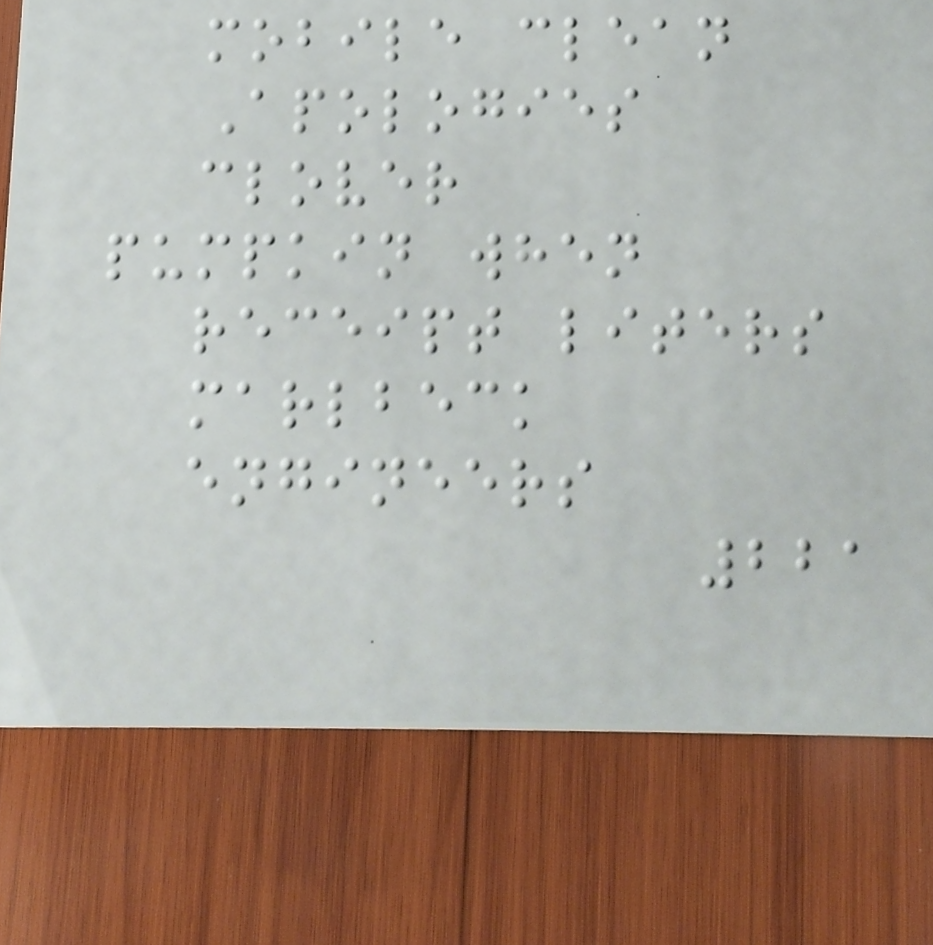mobile clean
Apologies
clover
pumpkin when
receipt liters
marlbeck
engineers
221
